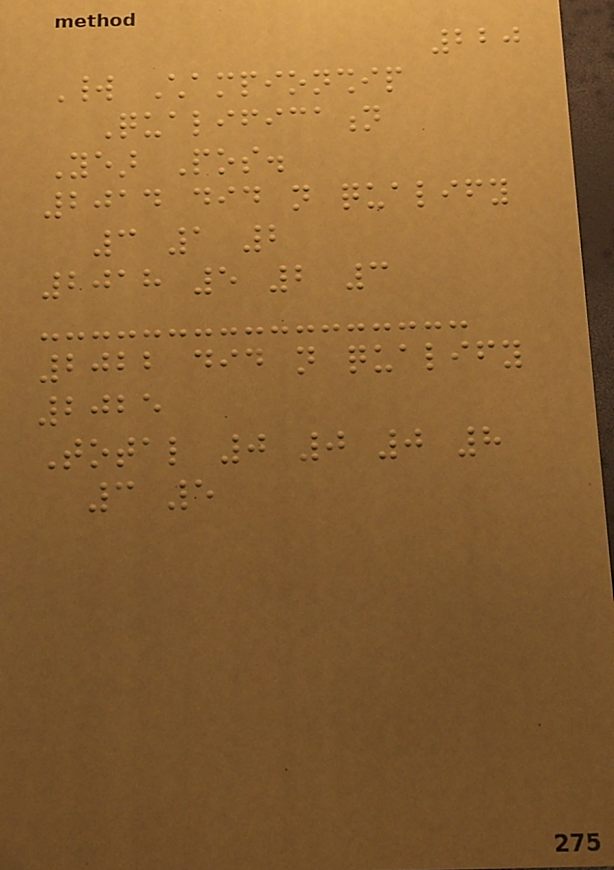220
World Championship
Qualification
Year Pos.
2014 did not qualify
3 1 2
2018 5 2 3
2022 did not qualify
2025
Total 0 0 0 8
3 5
